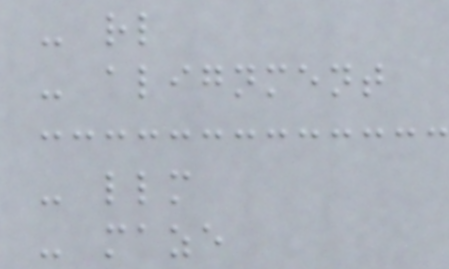- rl
- alignment
- llm
- maze
